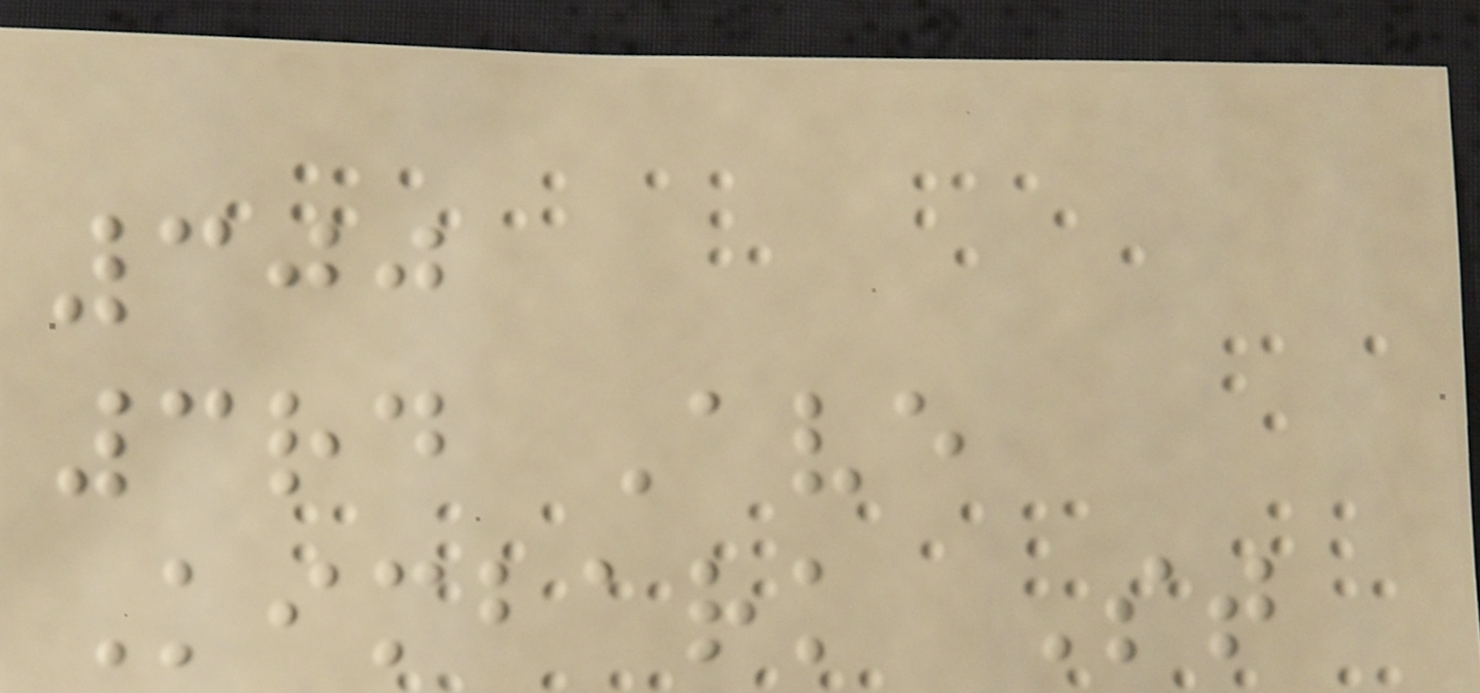300
3rd Ave
Kimbark St
